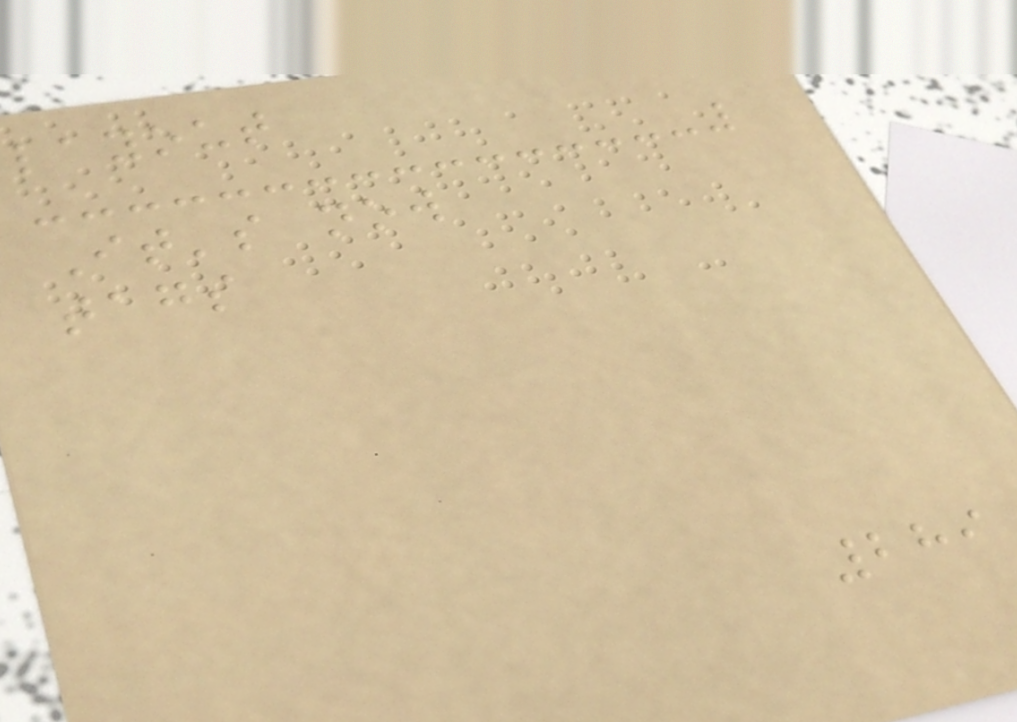layout
It's now
tags
289
